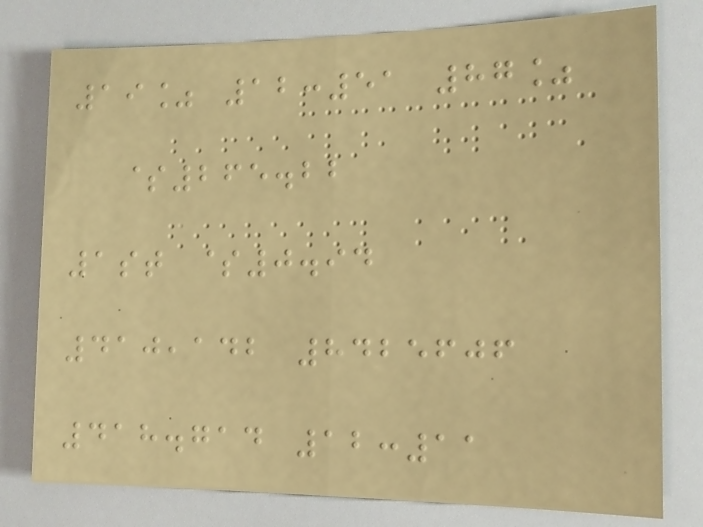19% 12:51 87%
$265.22
1st $0.94
410,142 8425606
418.714 12:11
